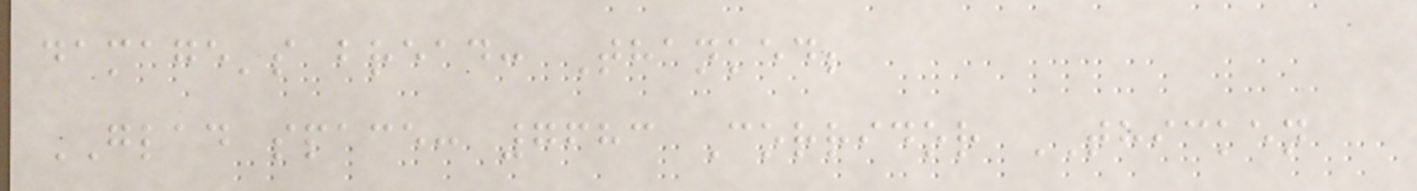damage's bread: Thanked;
GLAD space: 7683 Corridor THICKEN
